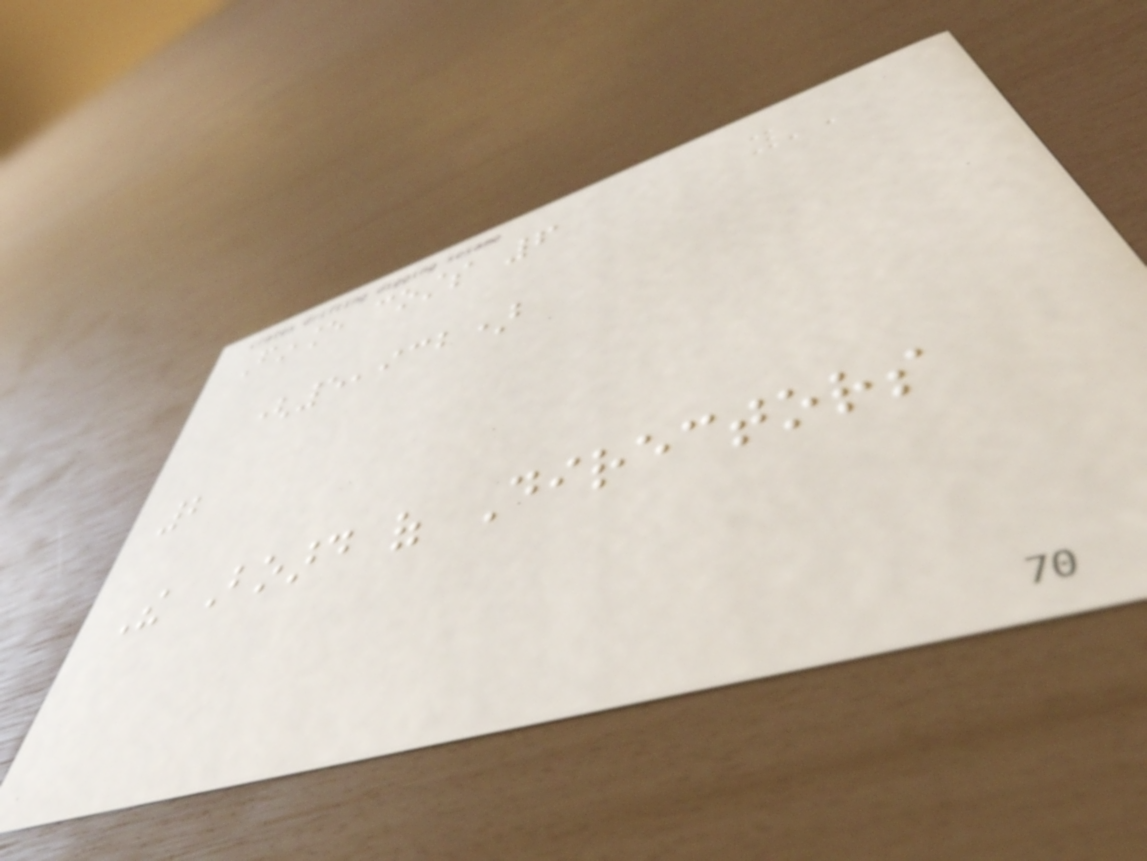Finance costs 6
(5,932)
2
The Board of Directors
